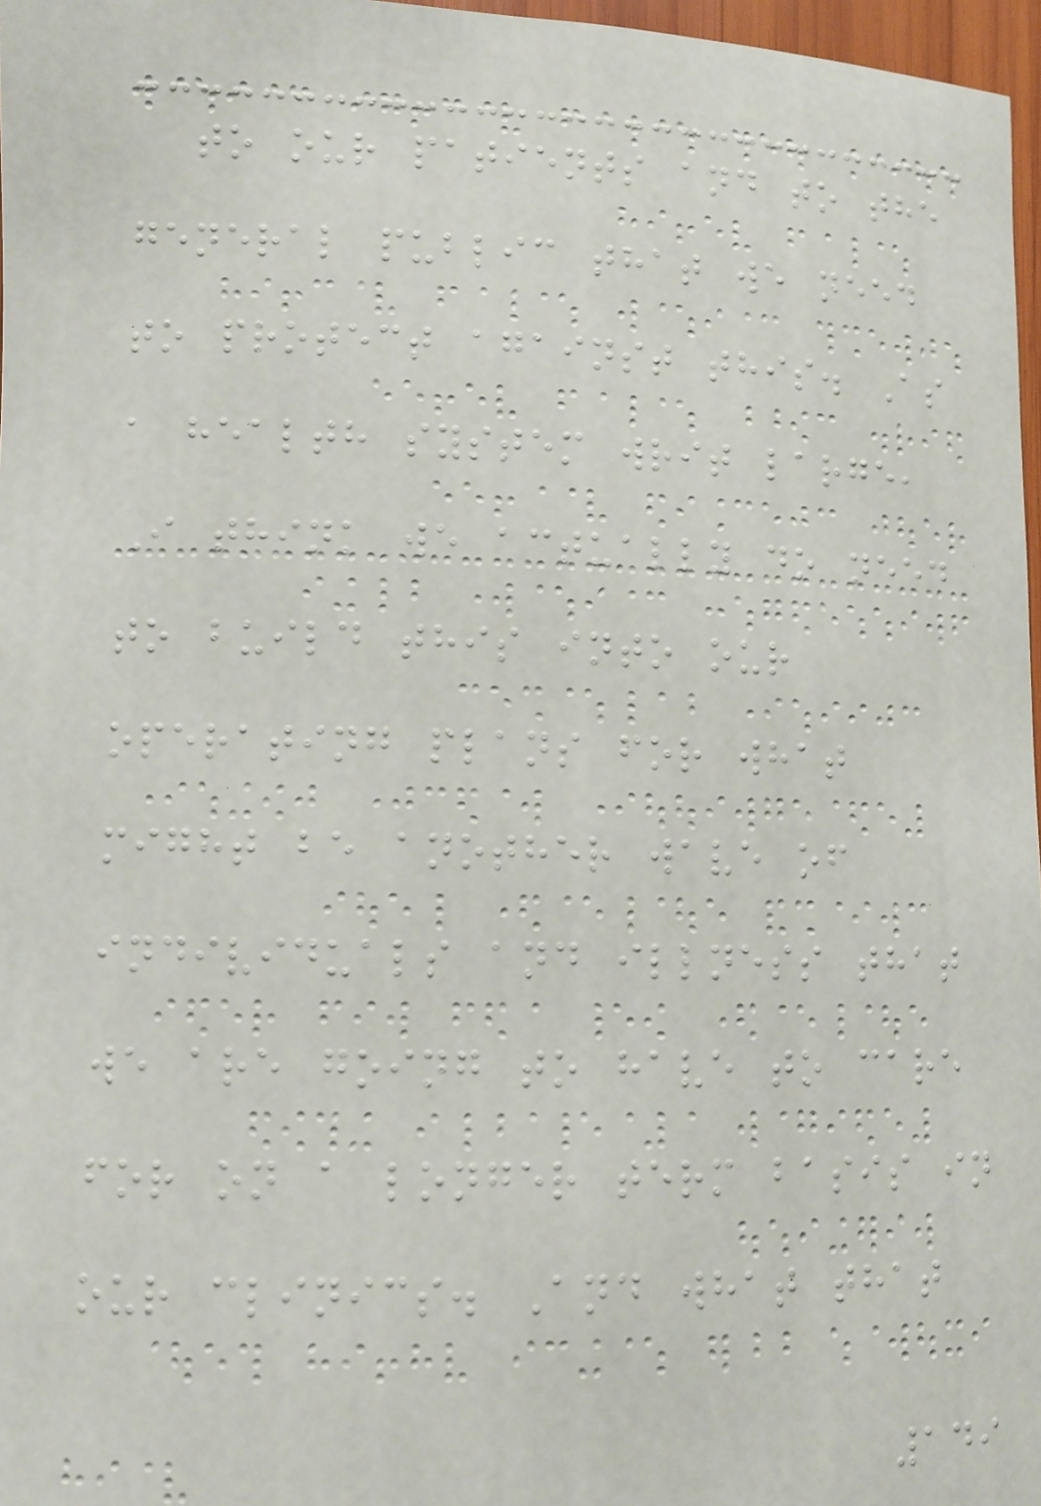to our patients and to the
general public that we need
to protect against this. As
a health system writ large,
I think we actually do need
to build this into our
operating plans for what
might be another wave of
individuals and illness that
we are going to have to care
for on a longer term basis in
our clinics. And what that
149
